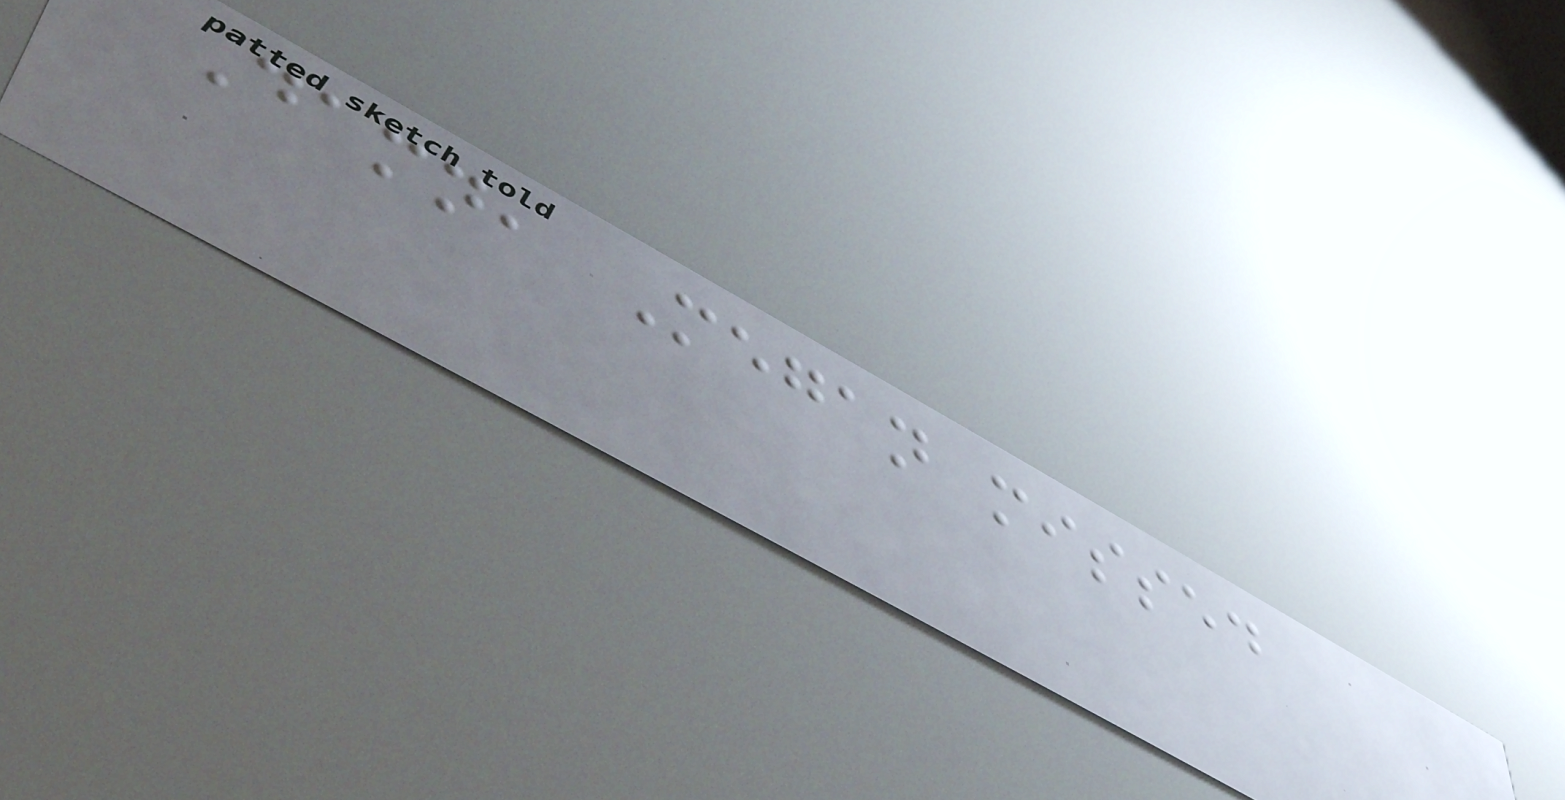Damn, Megan missed
